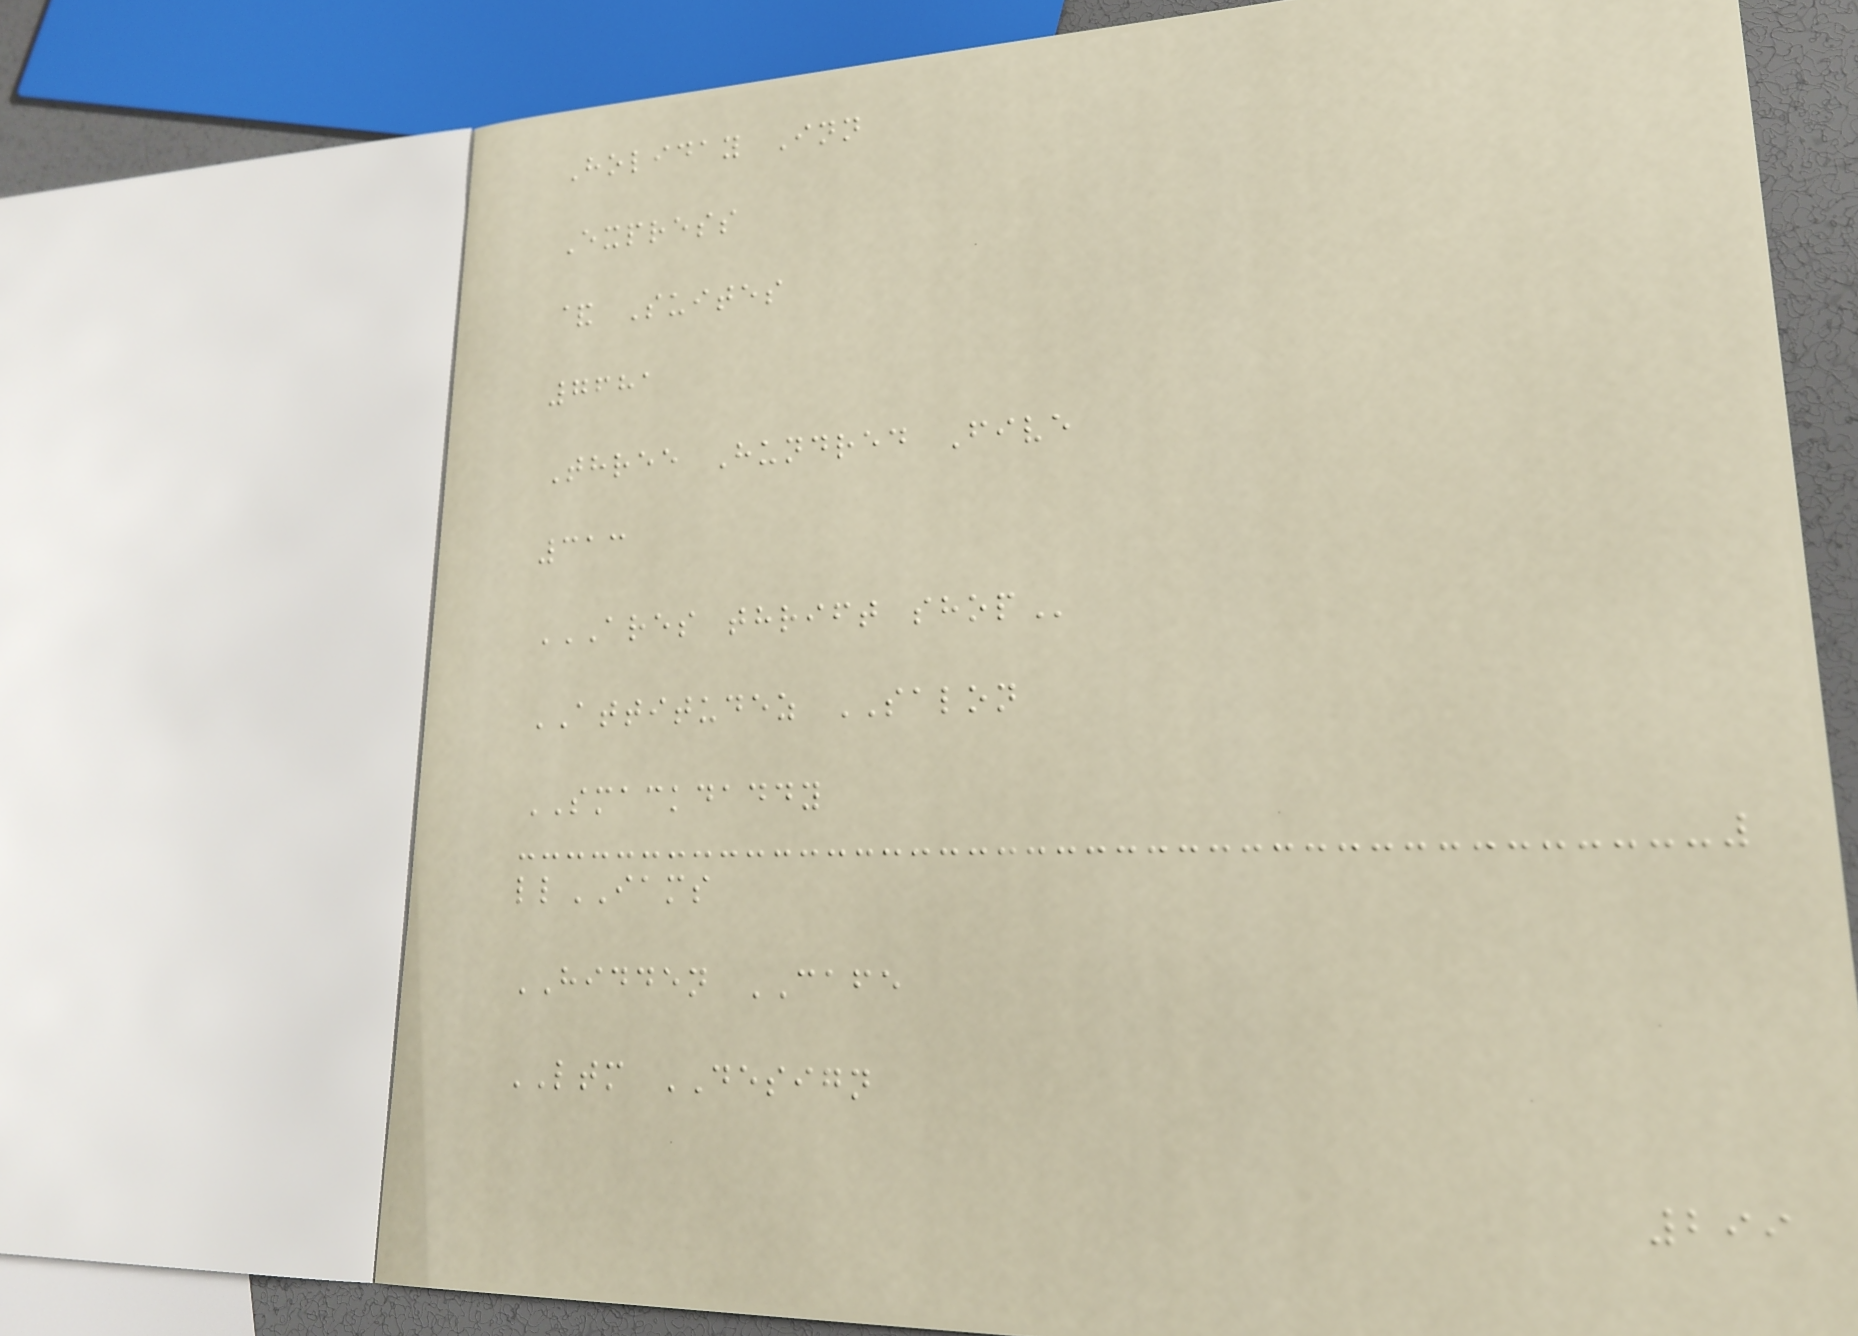Holiday Inn
Express
& Suites
7681
Three Hundred Five
313
ARES THRIFT SHOP
ATTITUDEZ SALON
SMACKDADDY
llIAMS
HIDDEN CAFE
LTM DESIGN
299
